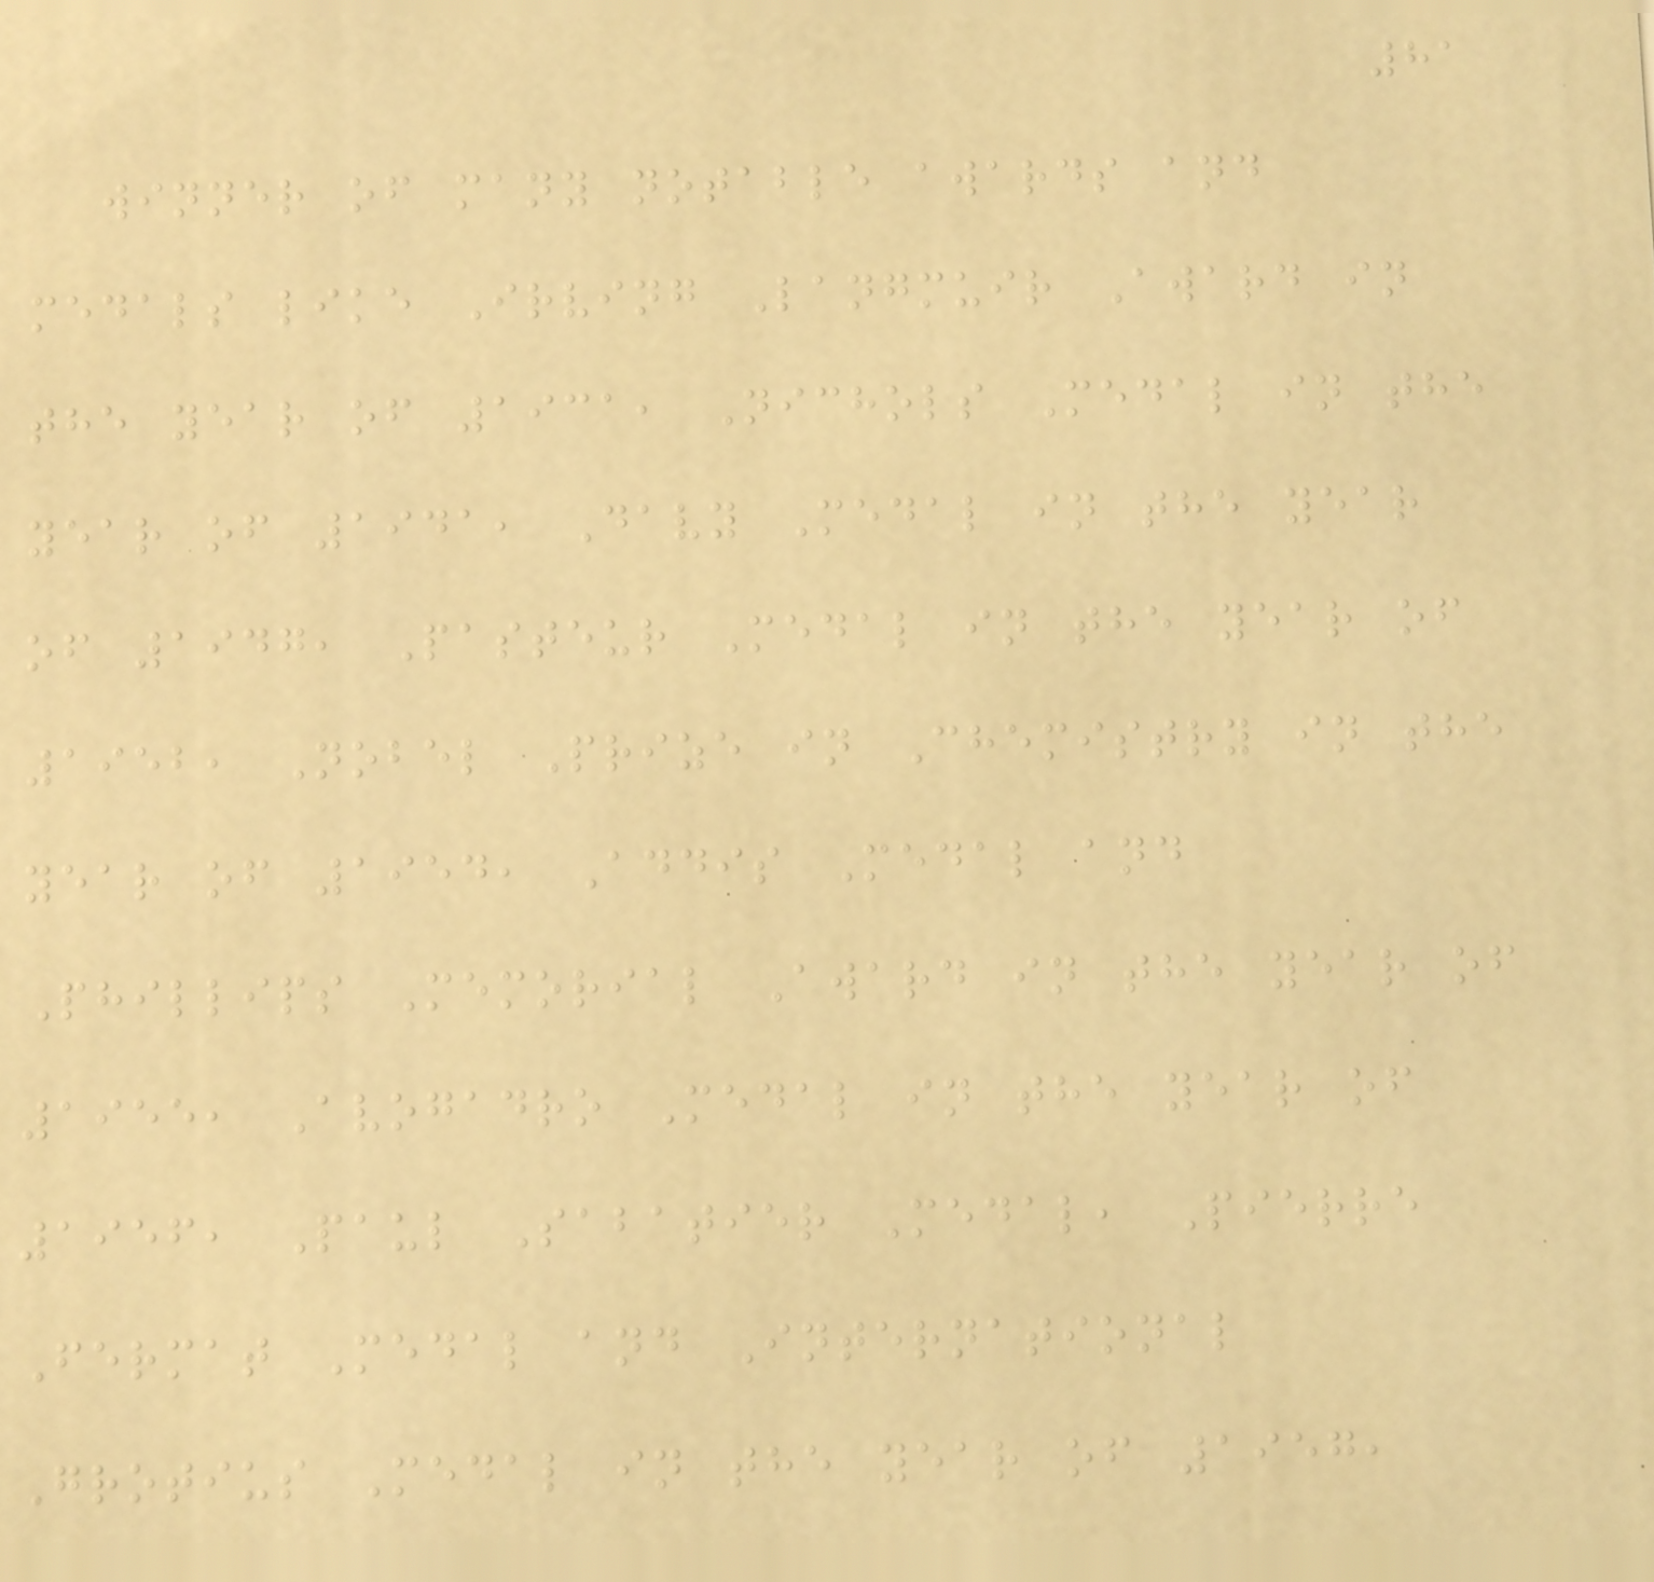81
winner of many notable awards and
medals like Irving Langmuir Award in
the year of 1931, Nichols Medal in the
year of 1941, Davy Medal in the year
of 1947, Pasteur Medal in the year of
1952, Nobel Prize in Chemistry in the
year of 1954, Addis Medal and
Phillips Memorial Award in the year of
1955, Avogadro Medal in the year of
1956, Paul Sabatier Medal, Pierre
Fermat Medal and International
Grotius Medal in the year of 1957,
